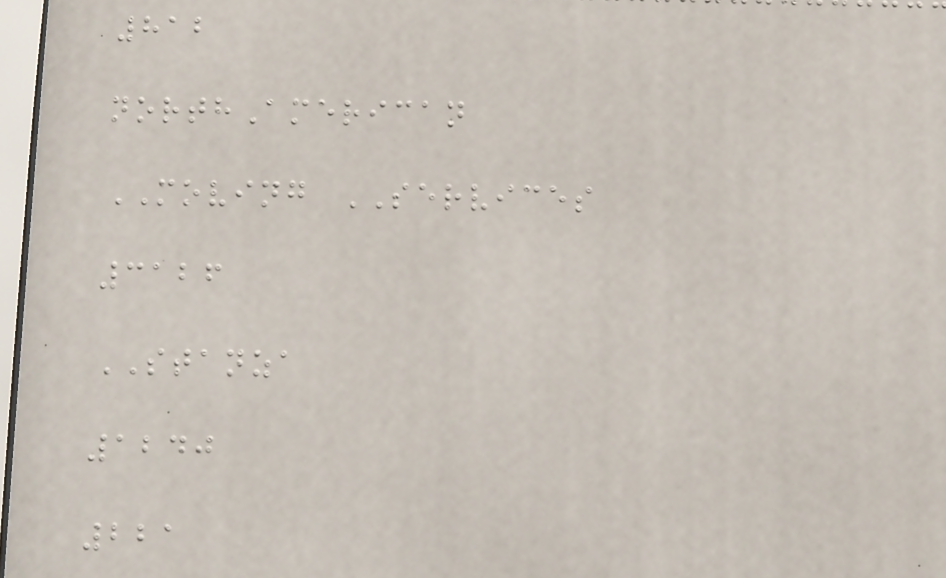812
northAmerican
MOVING SERVICES
3126
STANZA
1240
221
